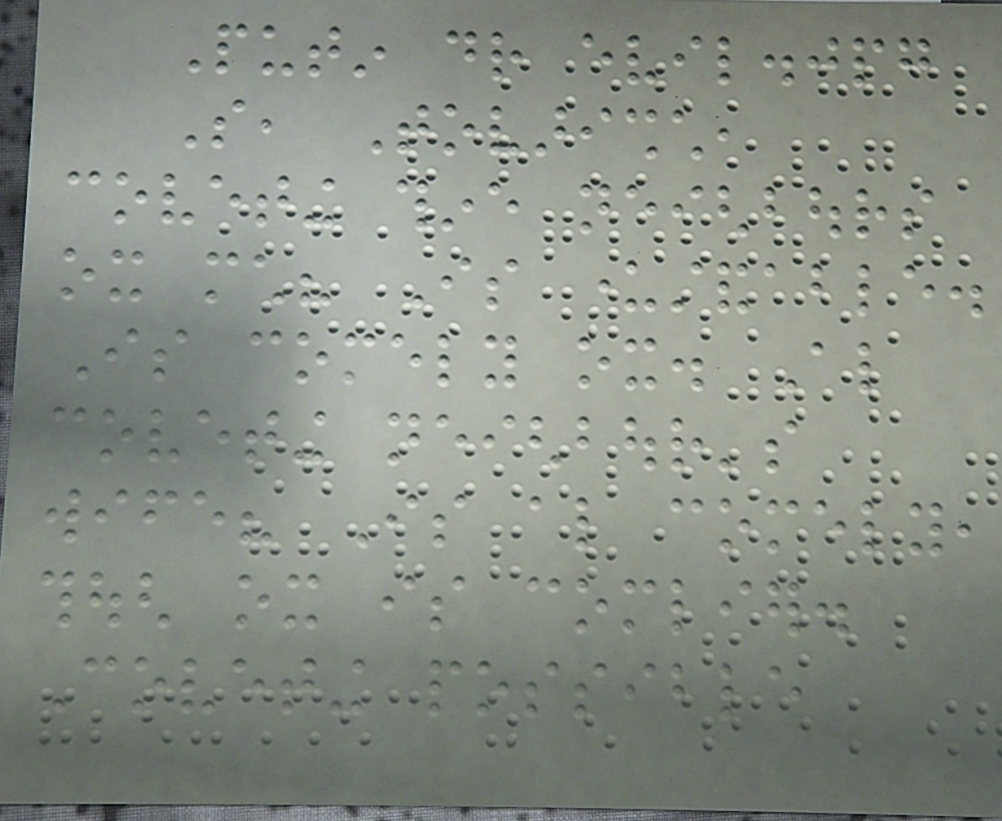Putin dr evil.jpg
So, Tovarishch,
coveting thine neighbours
ox much? Is understandable.
Is comely ox. Also
coveting neighbour's
wife? Is also comely,
though ox is comlier.
Coveting possible
